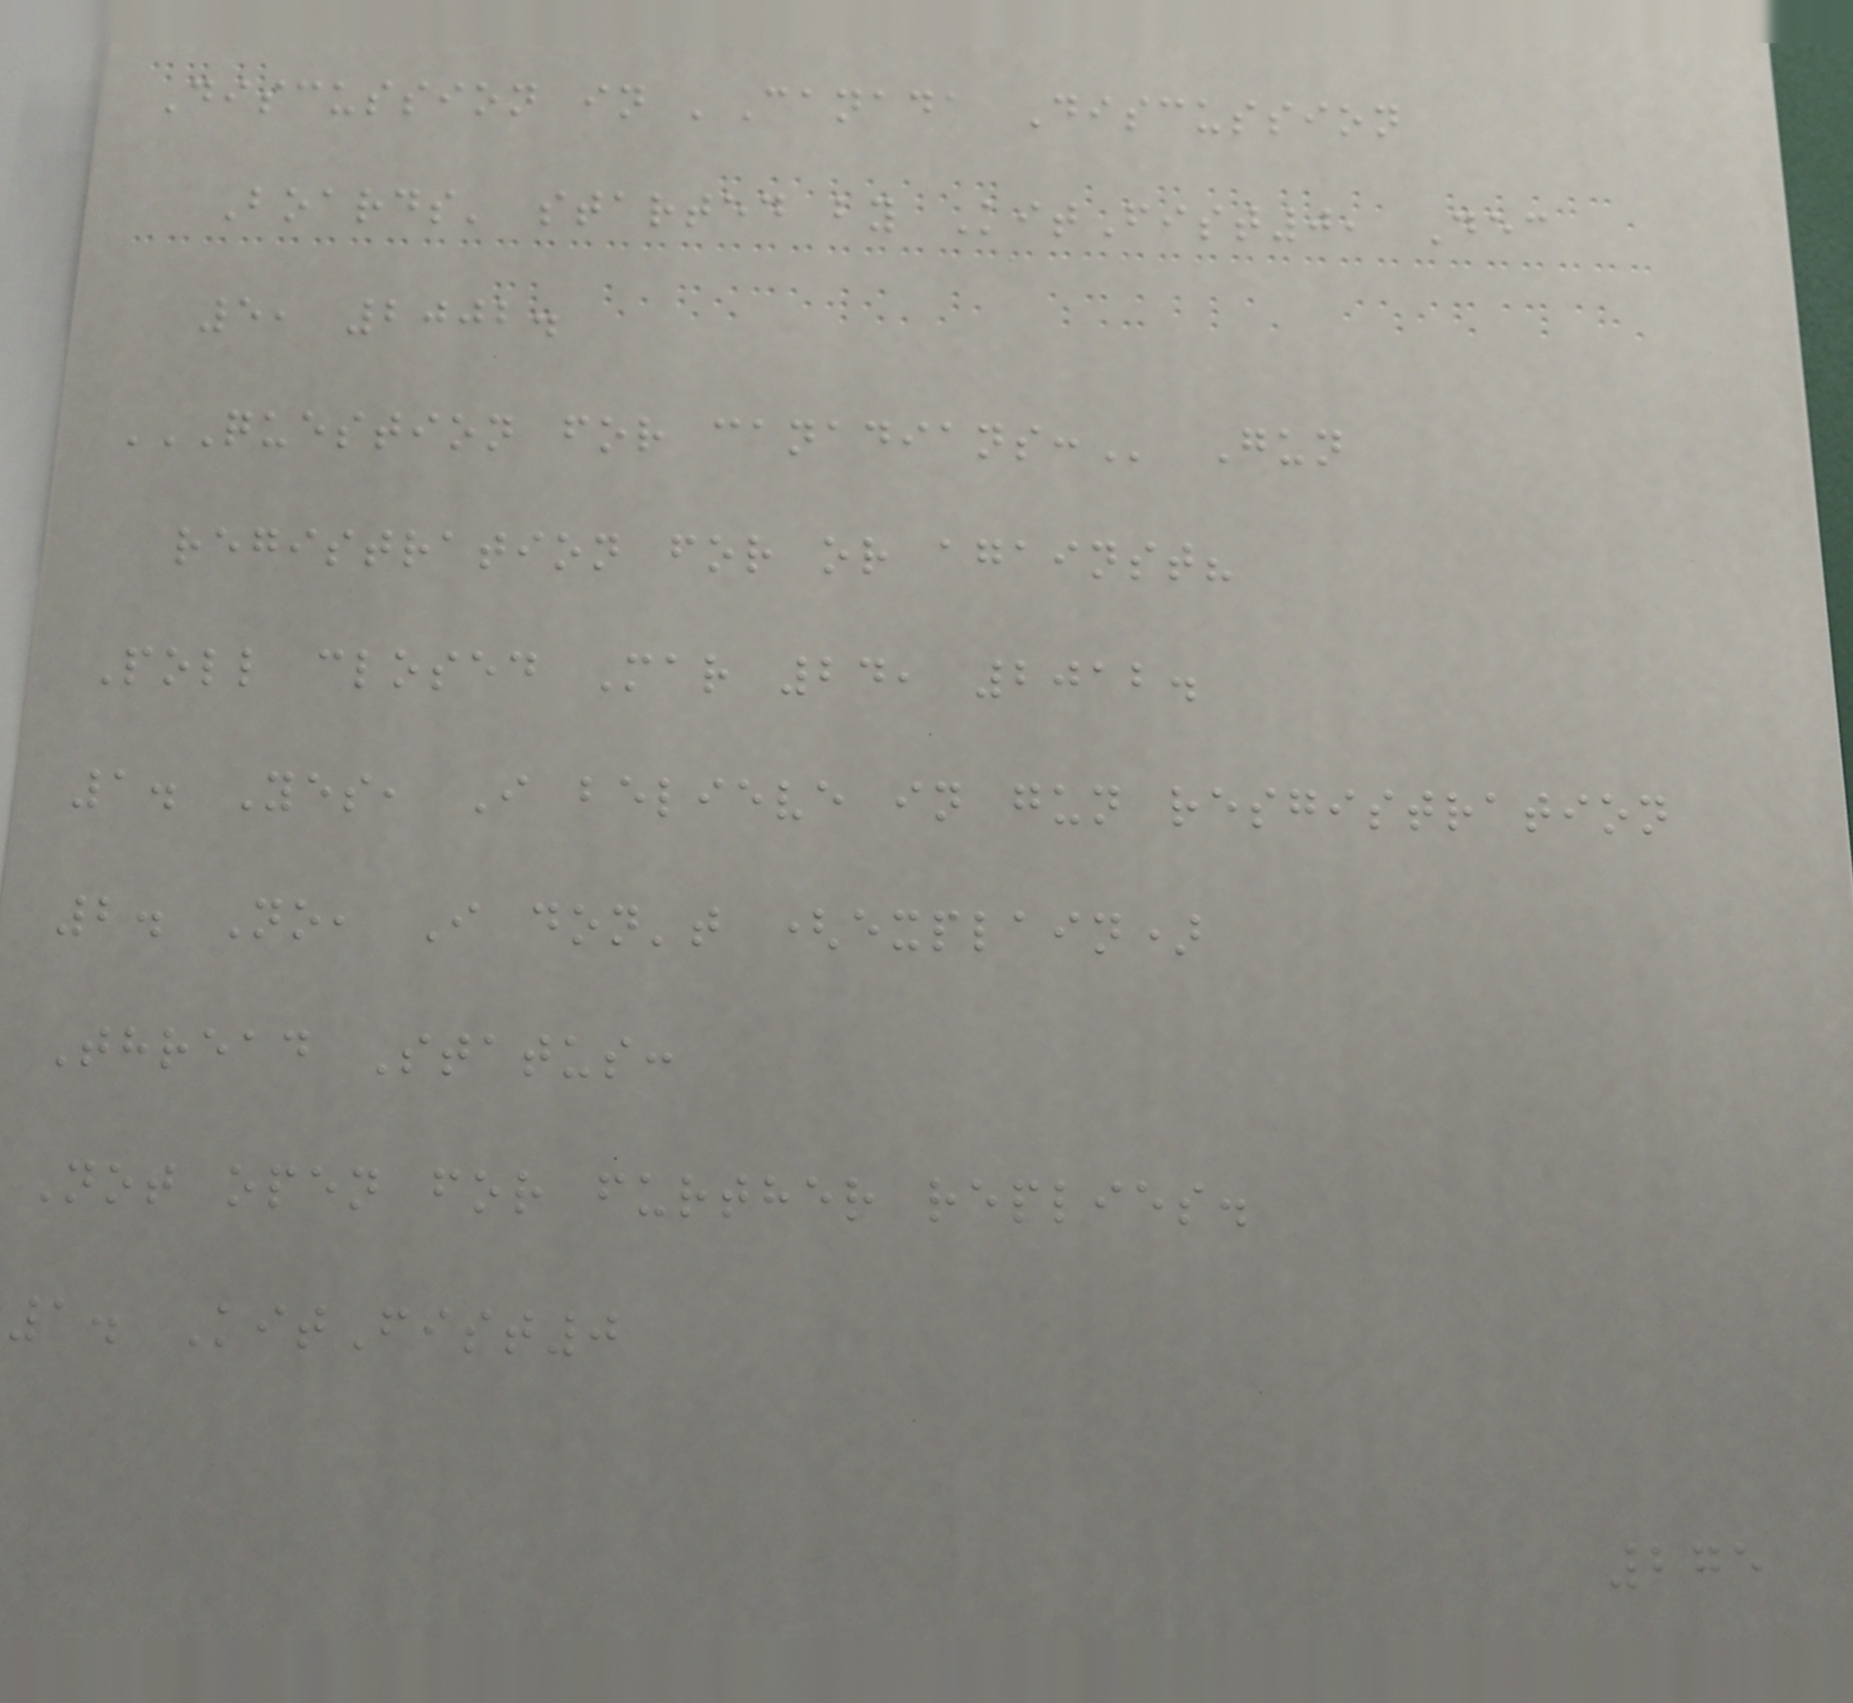Discussion in 'Canada Discussion
Boards' started by KitFist0, Dec
5, 2002.
QUESTION FOR CANADIANS: Gun
registration for or against?
Poll closed Mar 24, 2012.
1. Yes, I believe in gun resgistration
2. No, I don't (explain)
Thread Status:
Not open for further replies.
1. KitFist0
275
